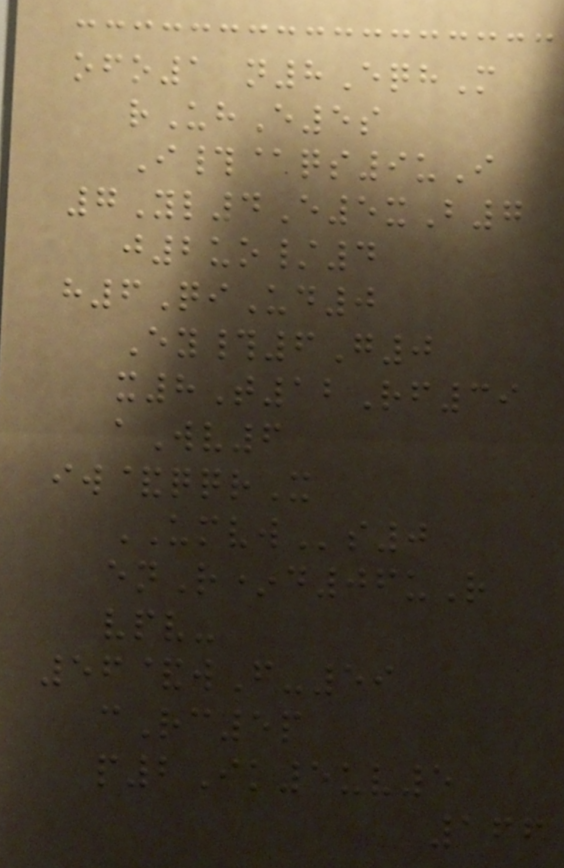ofo1 n8EqhM
rUhE5s
I#@qs9uI
7Yl4E5xB7
j2uo/4
h6QiUd0
Ey#6G0
x8T12Rf39
aWv6
iw&qqrX
UMVWs0
enR*d06uR
vpv-
56&wF-59
cRc5p
p2Ik5uv5
166
